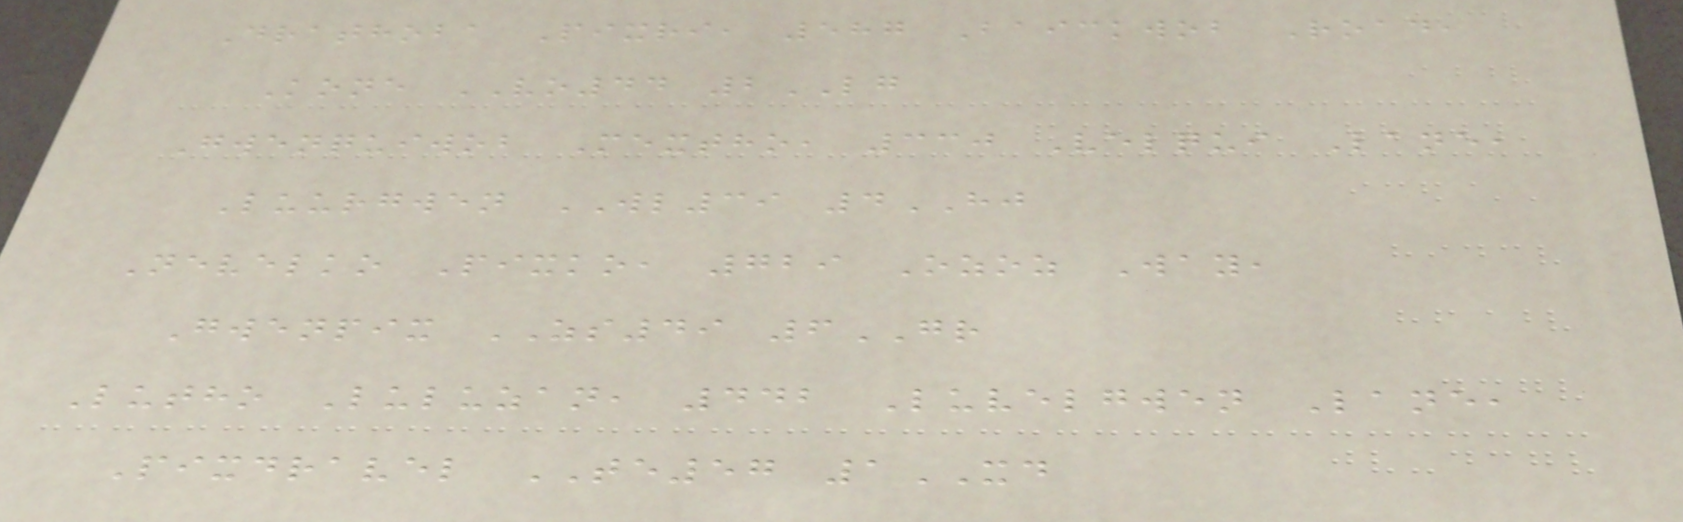Drathoba Pixri, 587 Baickwob Road,
Kone VO44 2LG
Gwenquiwob Mextho, 330 Velqui Lane,
Luurgwen WL39 4HJ
Nevelko Pixko, 729 Ozoz Way,
Gwenpix ZS49 6GR
Lutho Luluzan, 442 Luvelgwen Lane,
Pixdravel TE57 1XD
